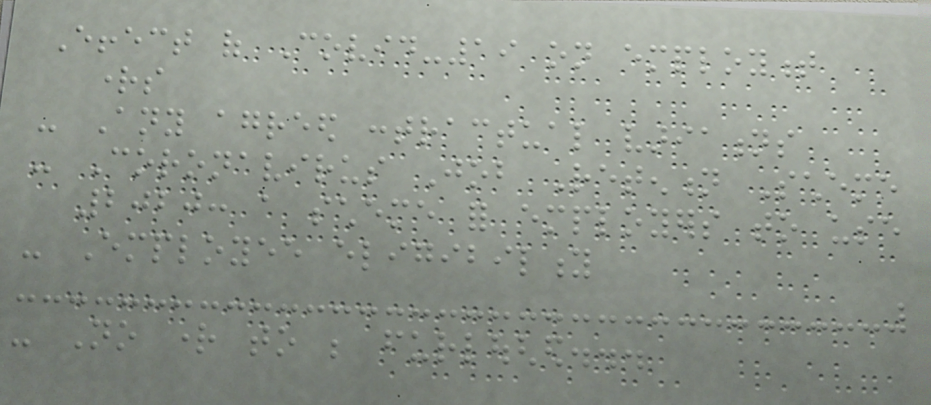Effect of Covid-19 on employment
rights
- Any agreed contractual variations
- Coronavirus Job Retention Scheme
2020: a scheme for employers to use
- Employee eligibility
- No right to be furloughed...
